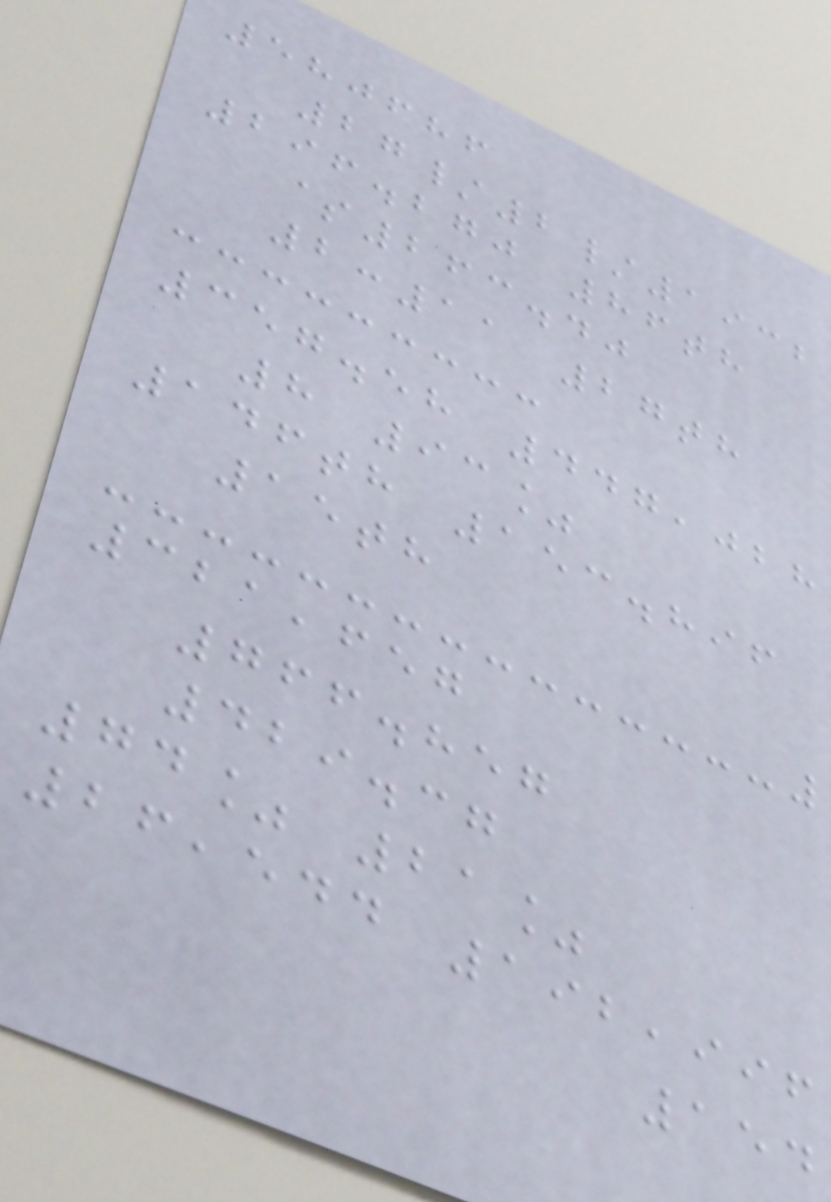580686
27/2/1932
296.270 86th
$263.40
2:11 27th
357.58 447,028
8 93%
146th 153.896
15th
321,657
766.857
429.37
74% 21%
26,544 192,996
154
